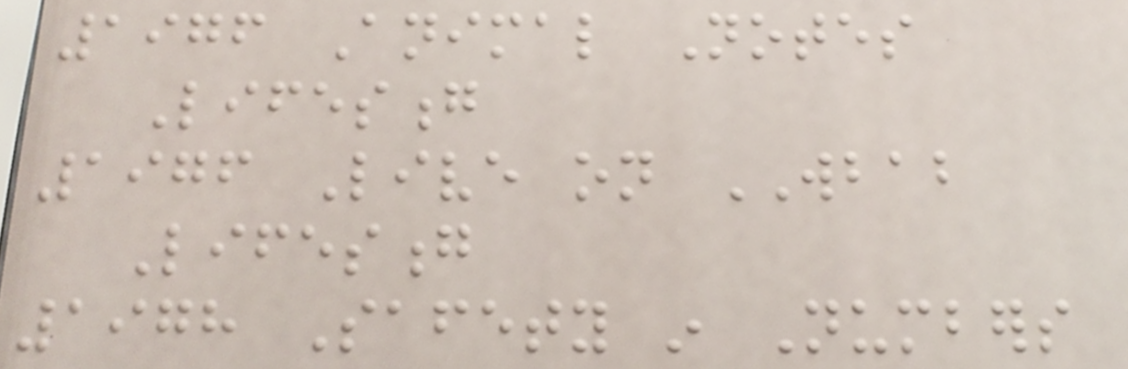1976 Animal Notes
Lifesong
1976 Live on WBAB
Lifesong
1978 Safety in Numbers
